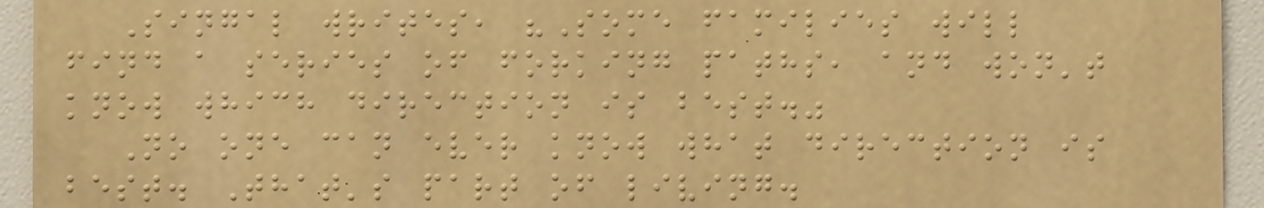Singal writes, "Some families will
find a series of forking paths, and won't
know which direction is best."
No one can ever know what direction is
best. That's part of living.
